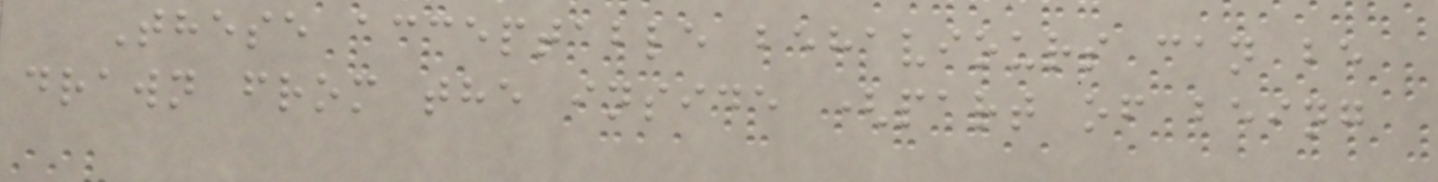These acceptable behaviours can be
drawn from the inside (part of being
